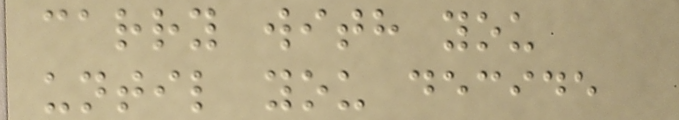carry with you
until you decide
